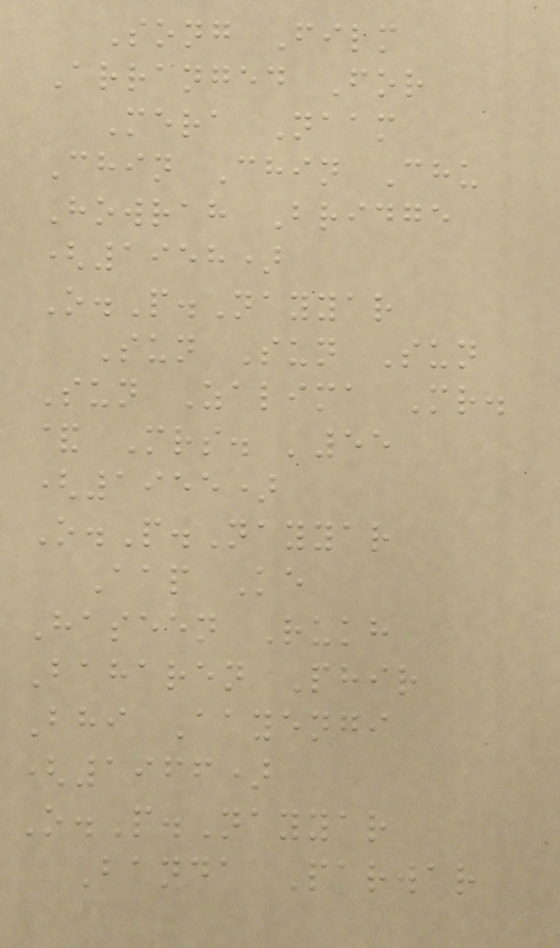Song Film
Arranged For
Mera Naam
Chin Chin Chu
Howrah Bridge
(1958)
O.P.Nayyar
Sun Sun Sun
Sun Zalima Mr.
& Mrs. '55
(1955)
O.P.Nayyar
Aap Ke
Haseen Rukh
Baharen Phir
Bhi Aayengi
(1966)
O.P.Nayyar
Banda Parwar
